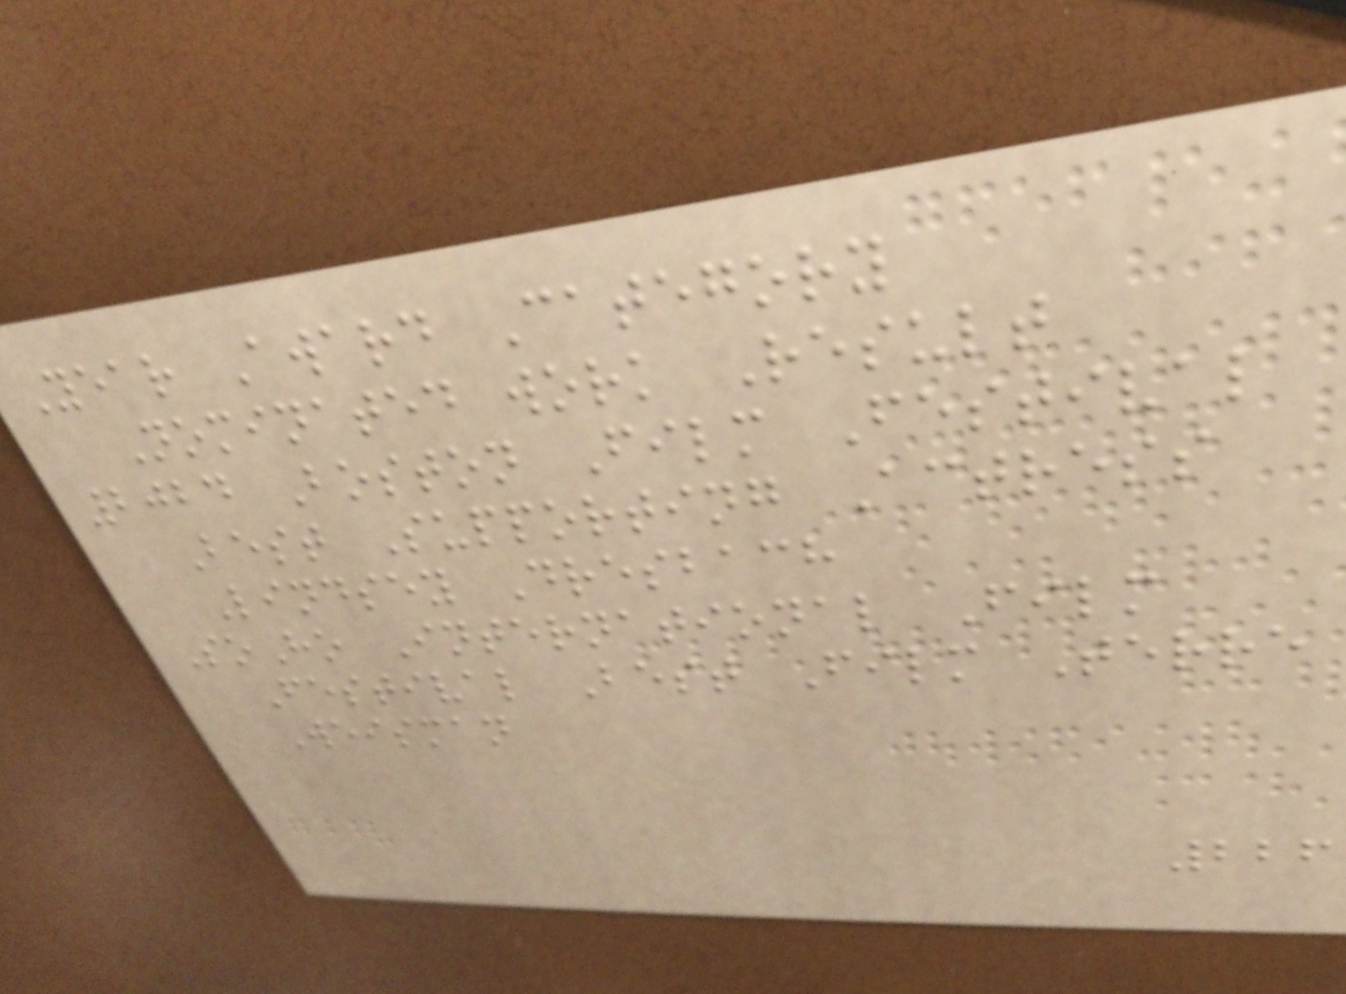Year Award Category
Nominated work Result
2024 Boston Film Festival
Best Supporting Actress
Lindsey Dresbach
SoHo International Film
Festival Best Film Terre
Weisman
226
